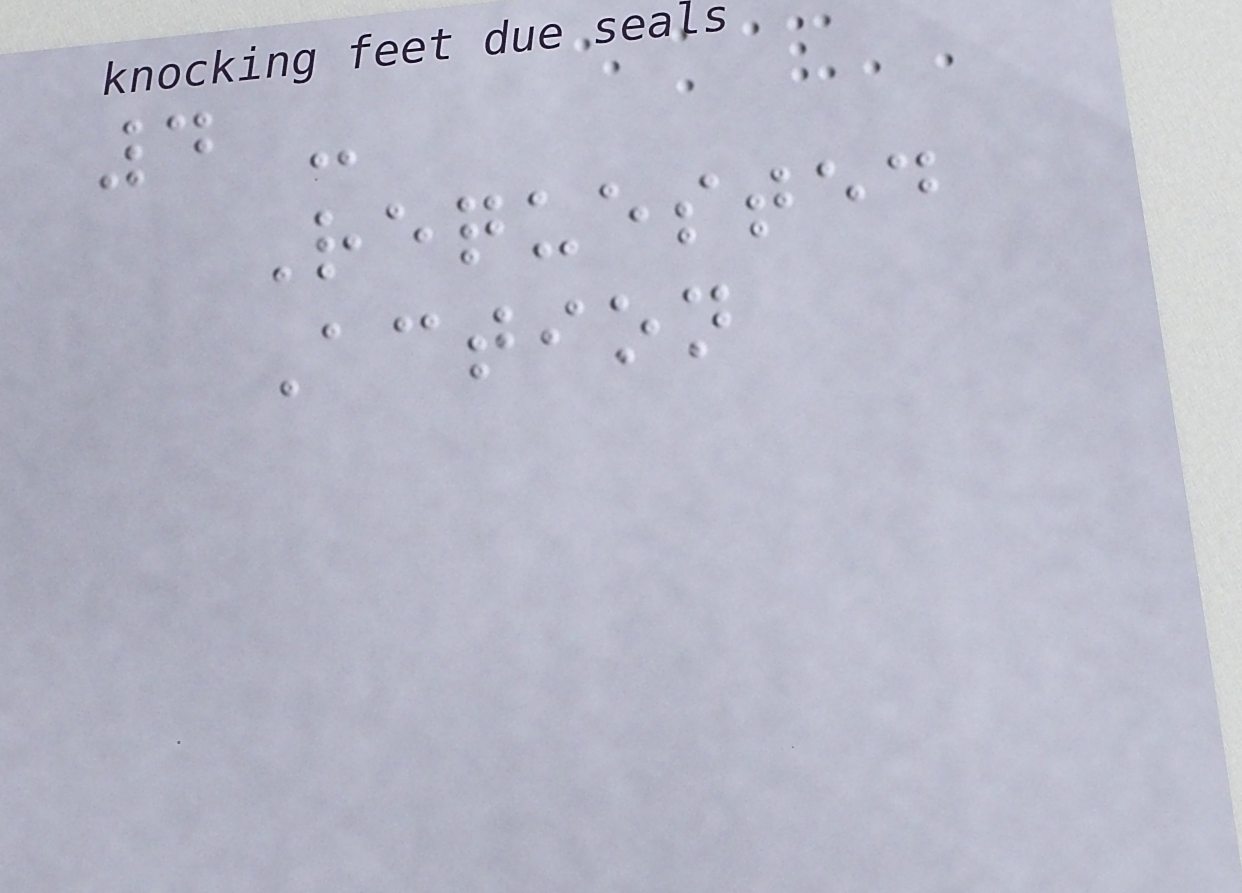4 -
Requested
Action
